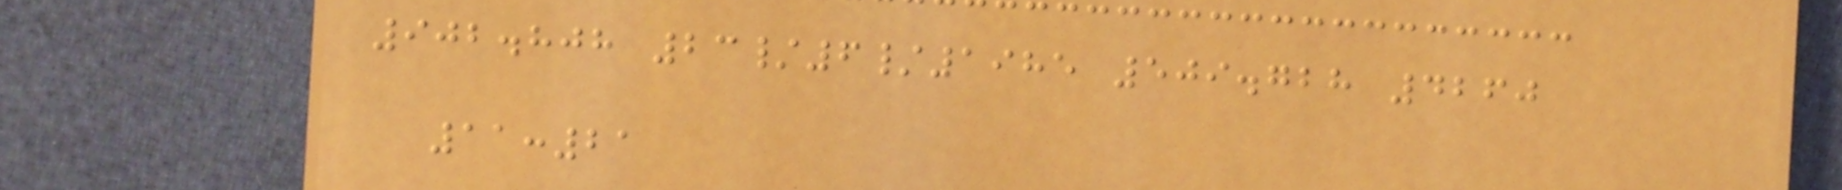902.808 23/6/1985 509.728 4260
11:21
